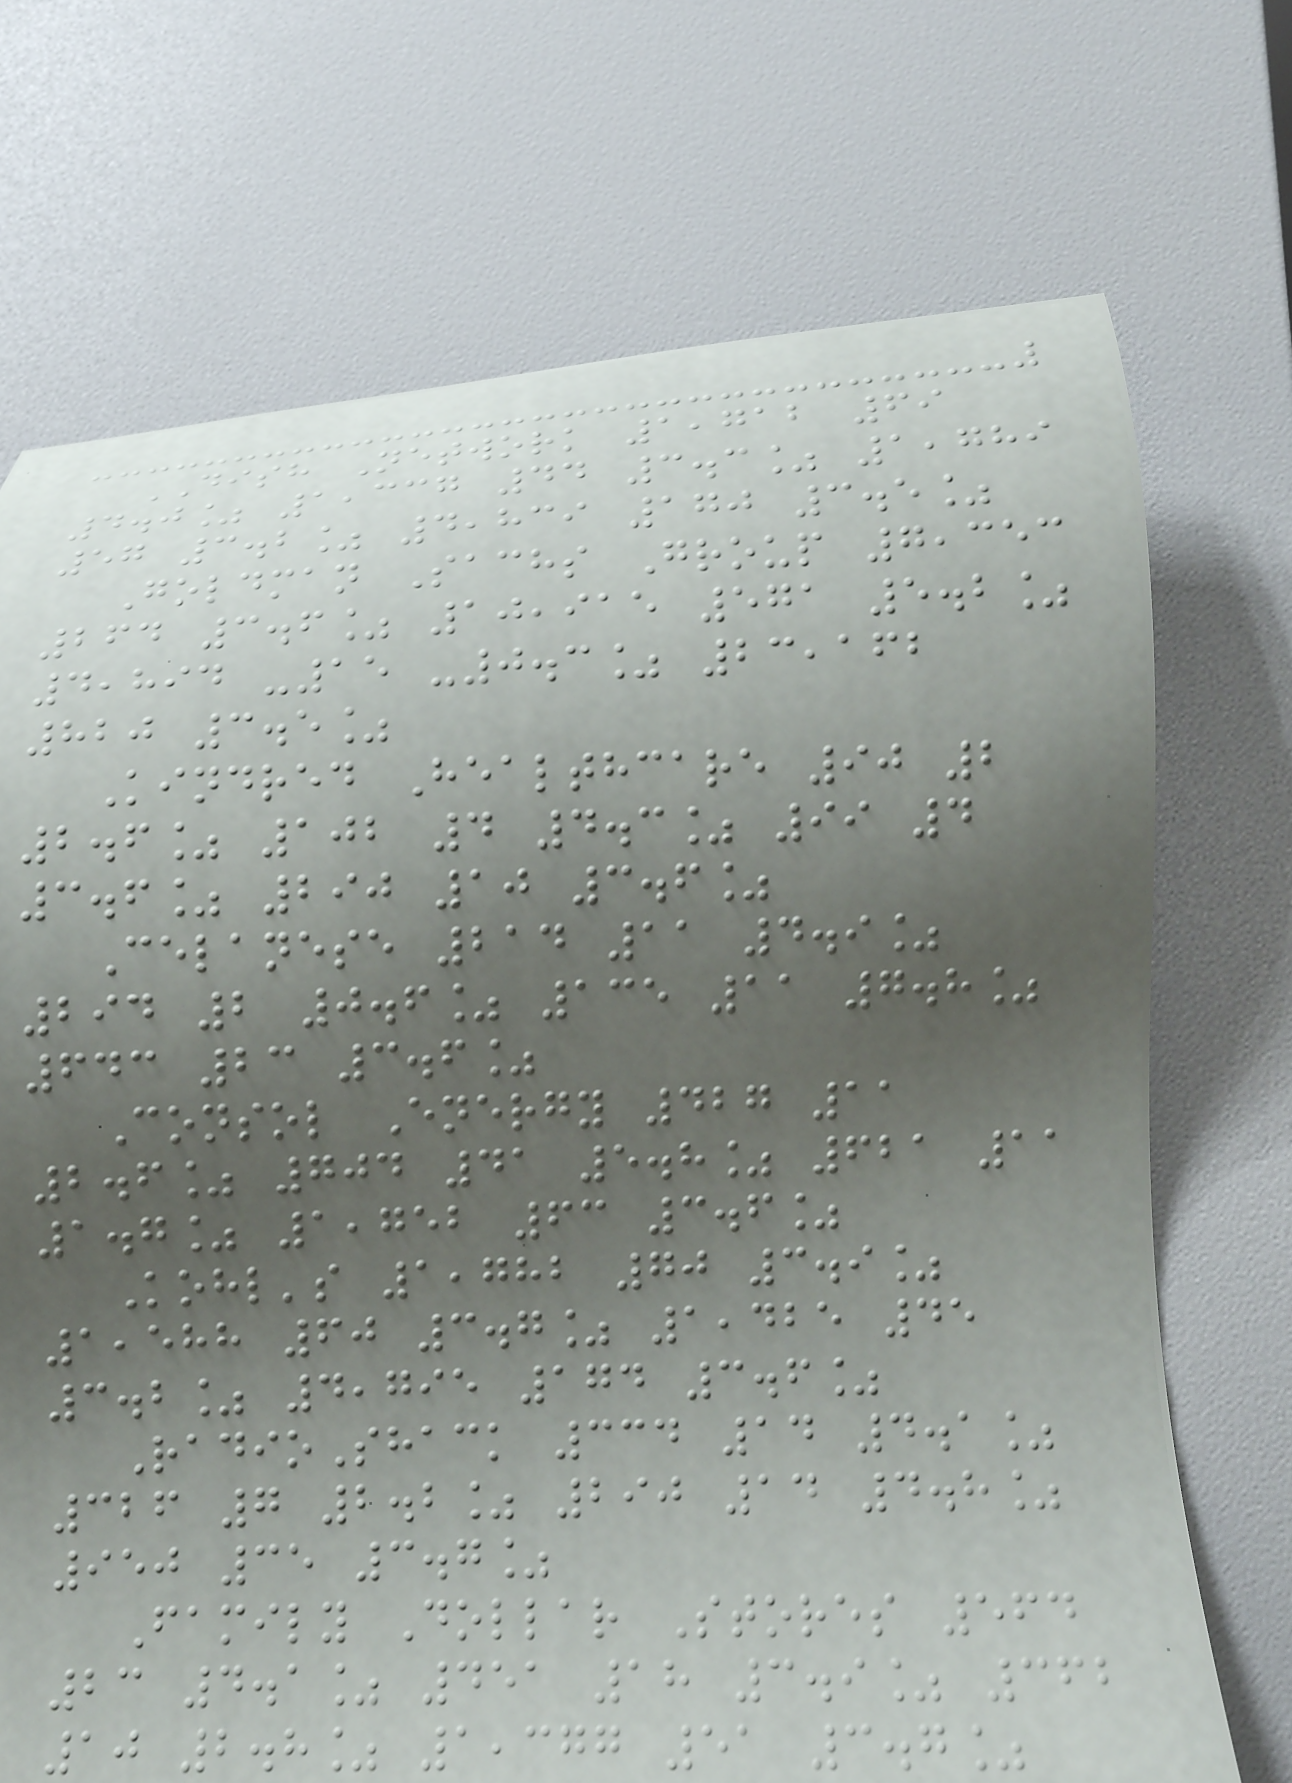DISH Network 1,712 69
4.0% 1,337 44 3.3% 1,789
57 3.2% 4,839 170 3.5%
Goldman Sachs Group 7,353
264 3.6% 10,915 571 5.2%
4,894 -15 -0.3% 23,162
820 3.5%
Kindred Healthcare 90 2
2.6% 102 4 4.3% 99 4
3.6% 290 10 3.6%
Celanese 214 11 4.9%
294 2 0.6% 135 11 7.8%
643 23 3.6%
Consol Energy 427 11
2.6% 704 41 5.8% 621 11
1.7% 1,752 63 3.6%
Kohl's 1,782 70 3.9%
1,588 60 3.7% 1,425 45
3.2% 4,795 174 3.6%
RadioShack 334 14 4.1%
326 7 2.2% 290 14 4.8%
950 35 3.7%
Family Dollar Stores 564
23 4.1% 451 18 3.9% 362
10 2.8% 1,377 51 3.7%
